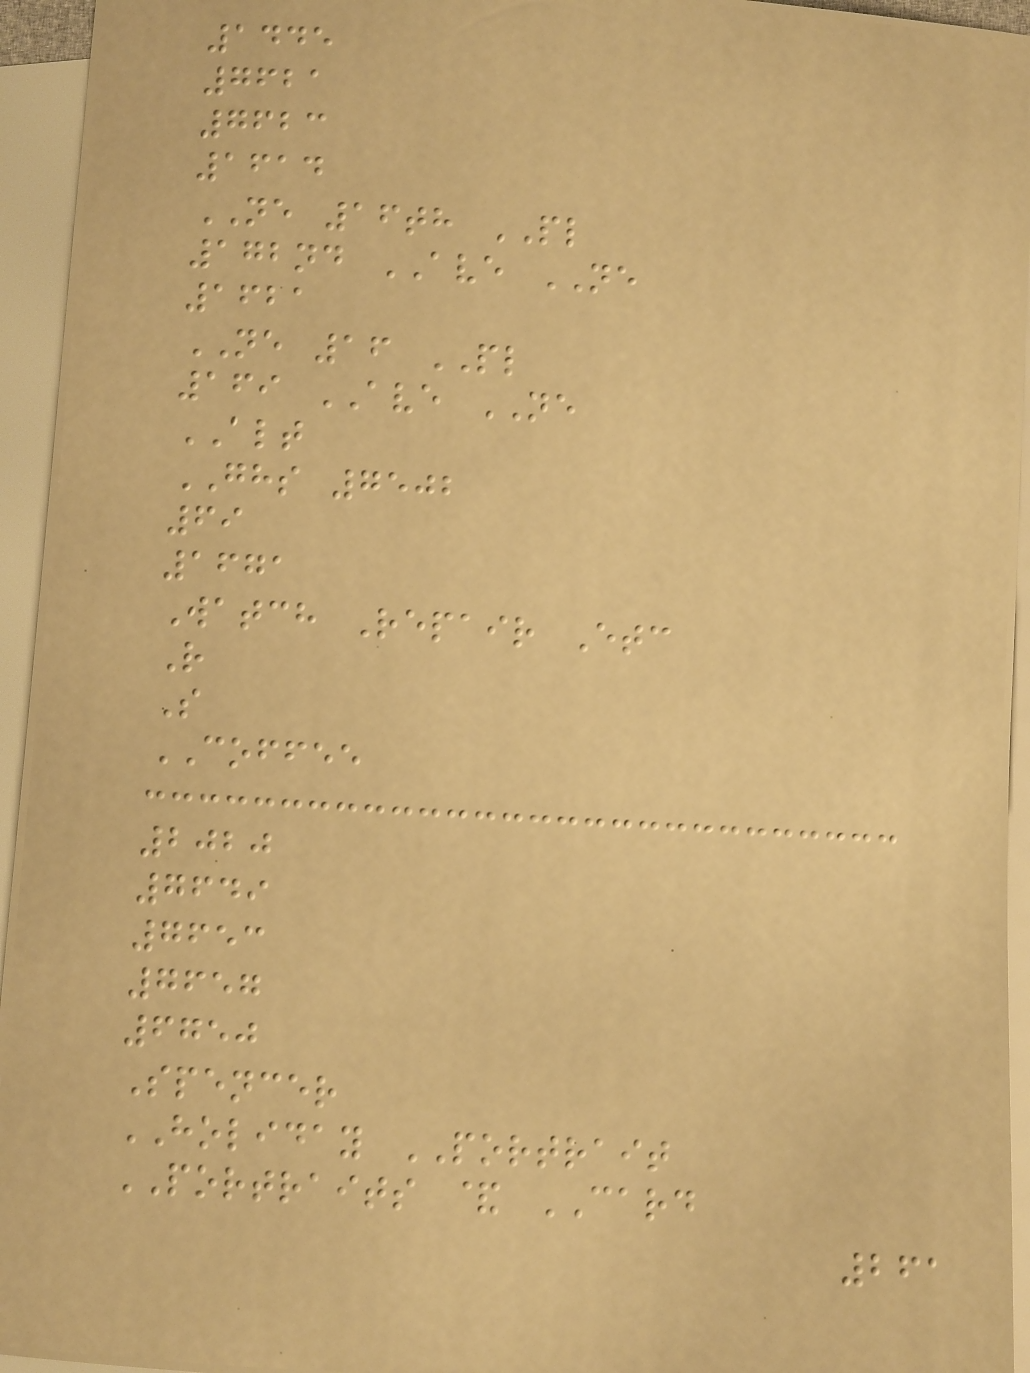1445
7621
7623
1614
NE 16th PL
172nd AVE NE
1621
NE 16 PL
169 AVE NE
ALT
GHS 7502
69
1671
Watch Repair Etc
R
S
COFFEE
2020
7649
7653
7657
6750
Spencer
HOLIDAY PORTRAIT
PORTRAITS & CARD
261
